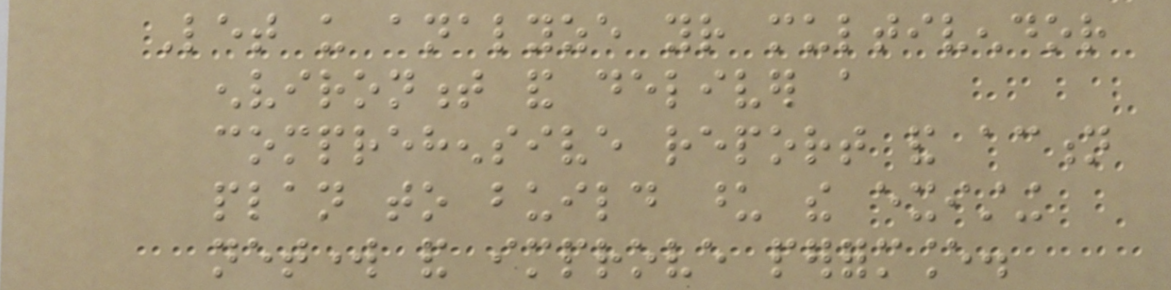Let us analyze your multivendor
environment and deliver a
comprehensive report and action
plan to build upon the existing
network and improve performance.
